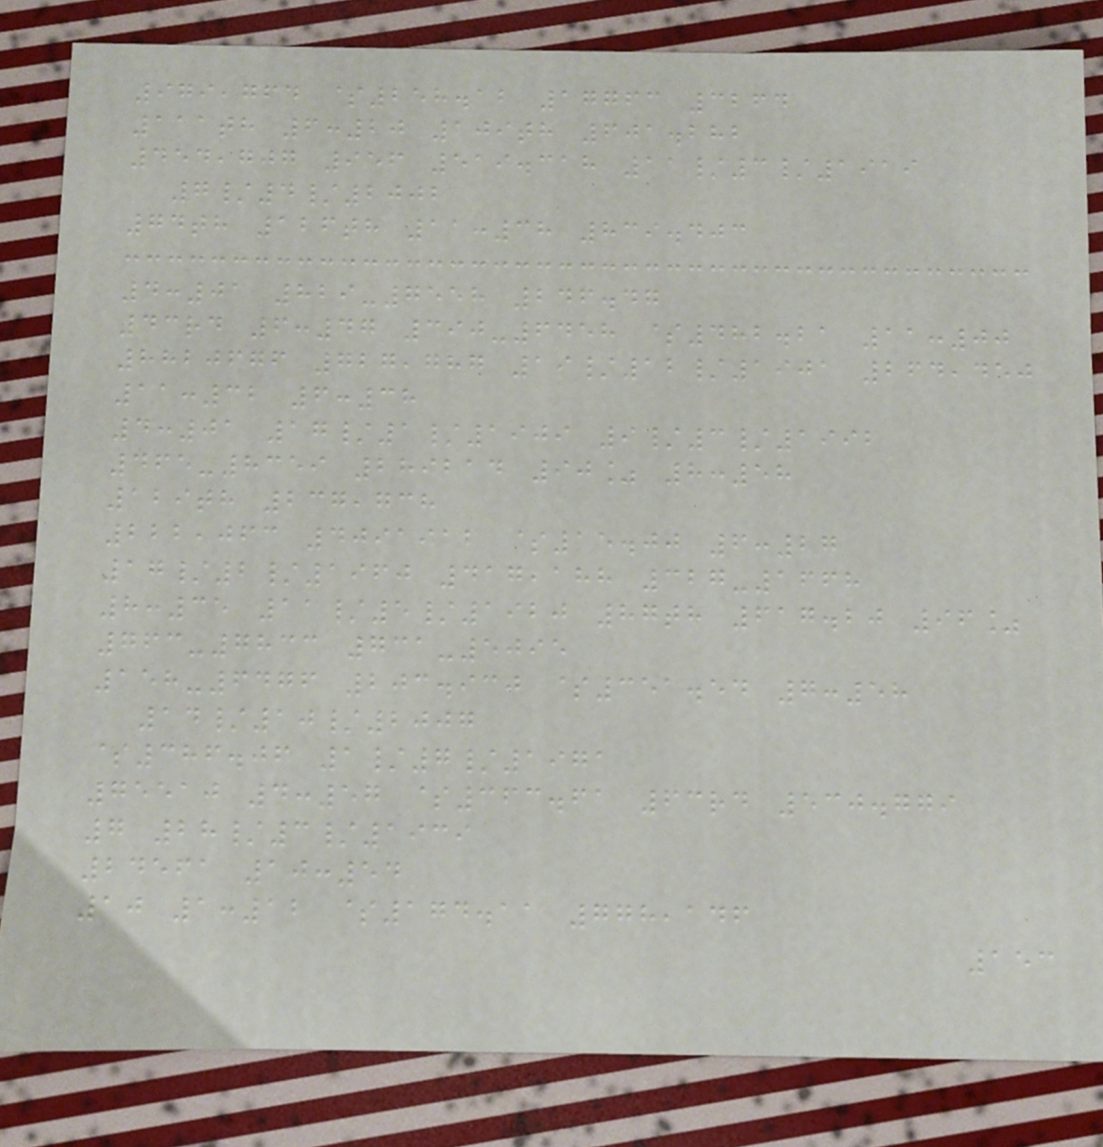979,764 $258.12 17763 3264
111th 6:20 109th 601.282
454,707 956 519.318 11/3/1919
7/4/2002
74th 126th 11:38 839.403
4:01 829-7558 246.47
43rd 6:47 390-6458 $482.21 11:00
8820676 727,787 19/12/1901 264,450
11:32 6:38
4:01 17/1/1909 9/3/1992
465-8359 289214 90% 8:58
129th 237,738
222,063 4091912 $15.00 6:27
17/2/1960 417,188 327-1668
8:35 11/5/1920 87th 617.20 96%
763-7833 731-5095
158-6476 203.930 $351.54 7:58
14/10/2007
$386.06 1/7/1971
75510 4:57 $363.61 63rd 530.779
7 28/3/1939
24561 10:54
10 1:12 $174.11 778,146
153
